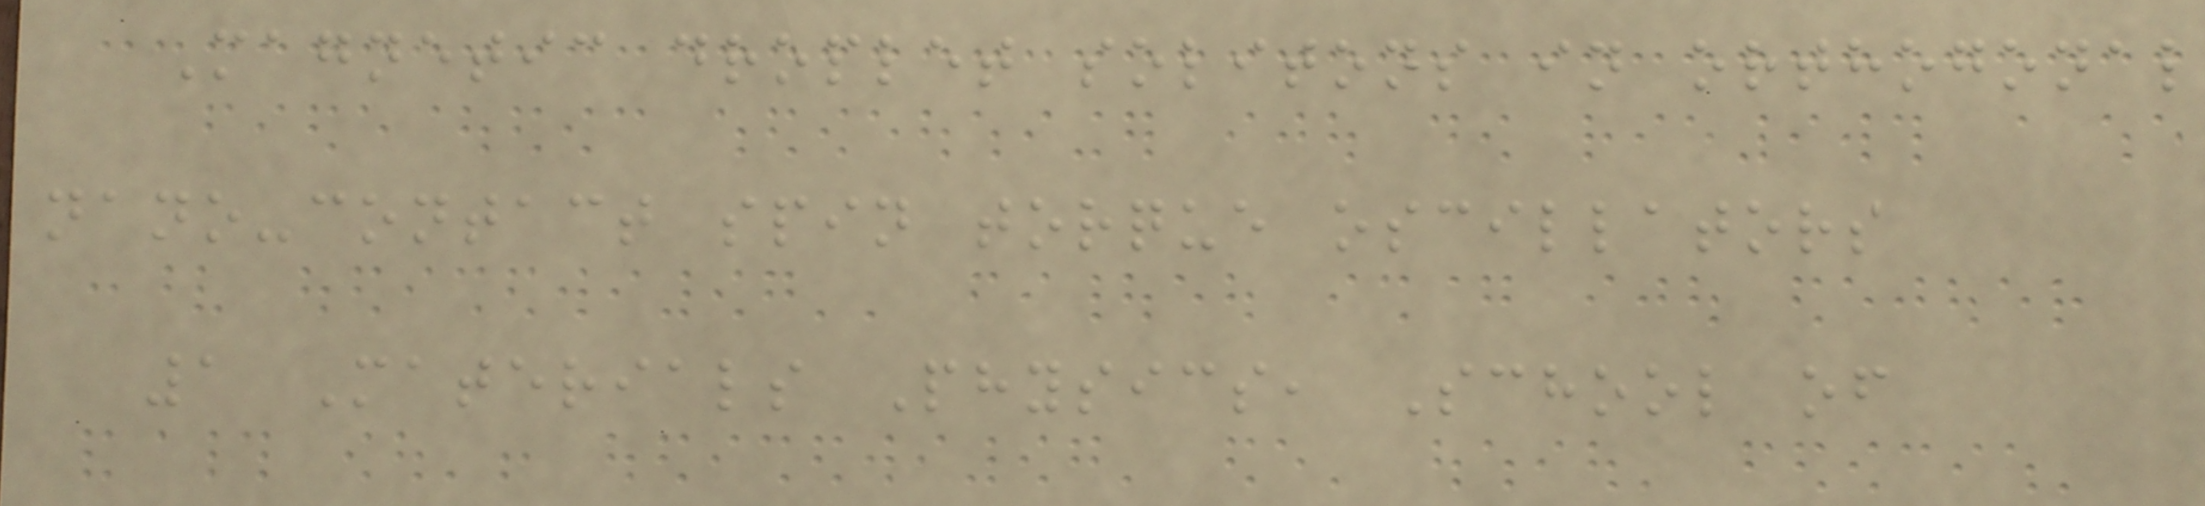Magnetic droplet solitons in orthogonal
nano-contact spin torque oscillators
1 Materials Physics, School of
